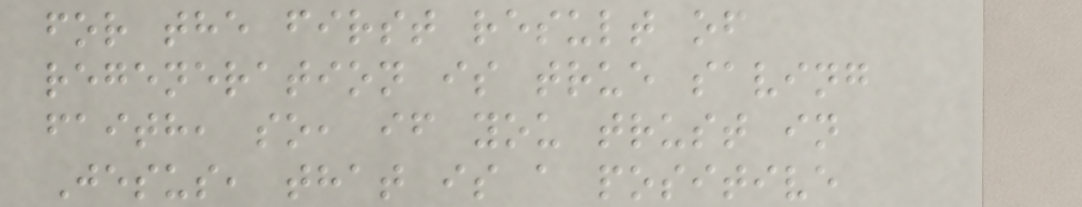for the first result of
regeneration is true saving
faith, so, if you trust in
Jesus, that is a positive
